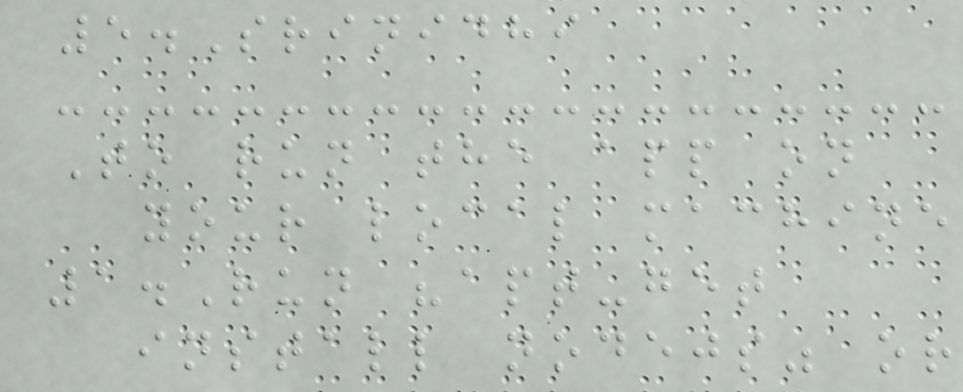5.Srinidhi
To run the app on
your local machine
1.Run "apt-get
install nodejs" or
